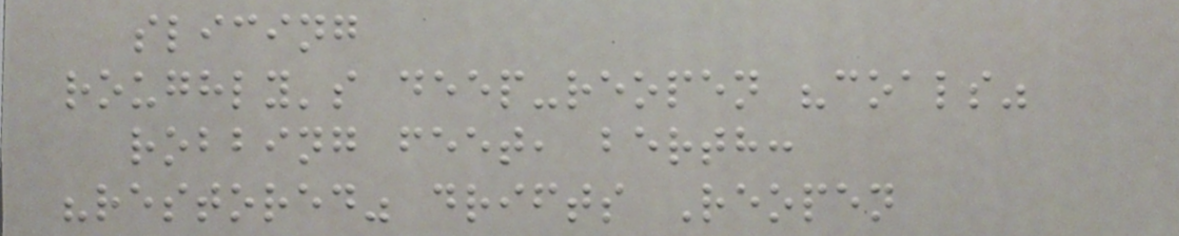slicing
roughly's deep-reopen "coals"
robbing feet, berth:
"restored" drifts Reopen
